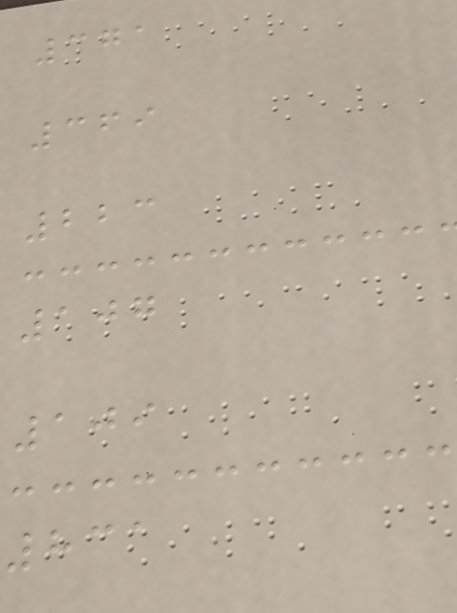371
369
223
107
109
831
